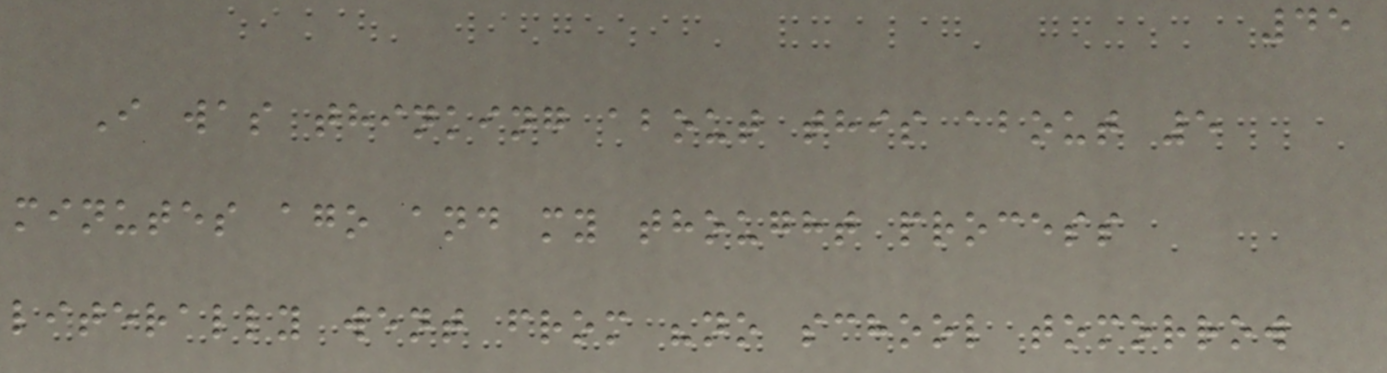45
I was thinking about this about 5
minutes ago and my thought process
literally went from "no school tomorrow
